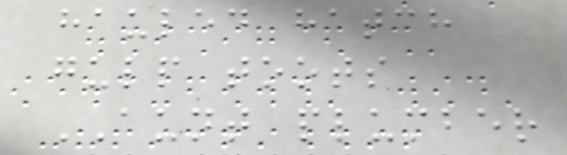hauled hatch
gulp toots
AUNT plumber
